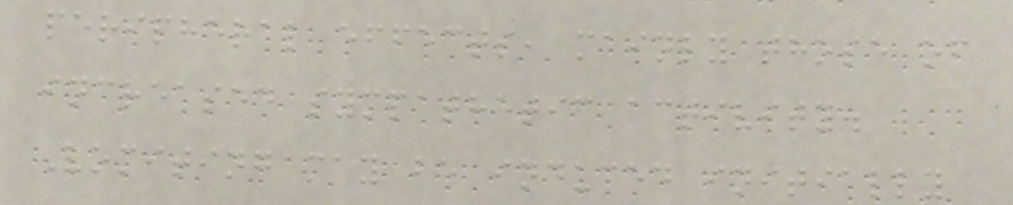peripheral effects, mainly those of
increased sympathetic activity.
Vomiting may be induced initially
